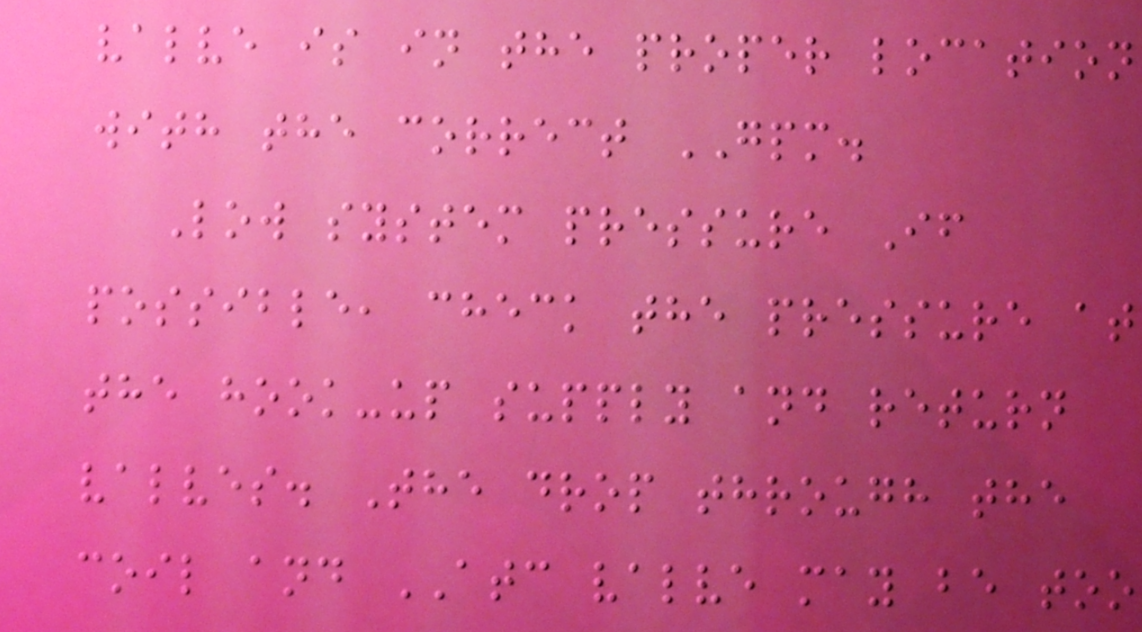valve is in the proper location
with the correct GPM.
Low system pressure If
possible, check the pressure at
the hook-up supply and return
valves. The drop through the
coil and ATC valve may be too
